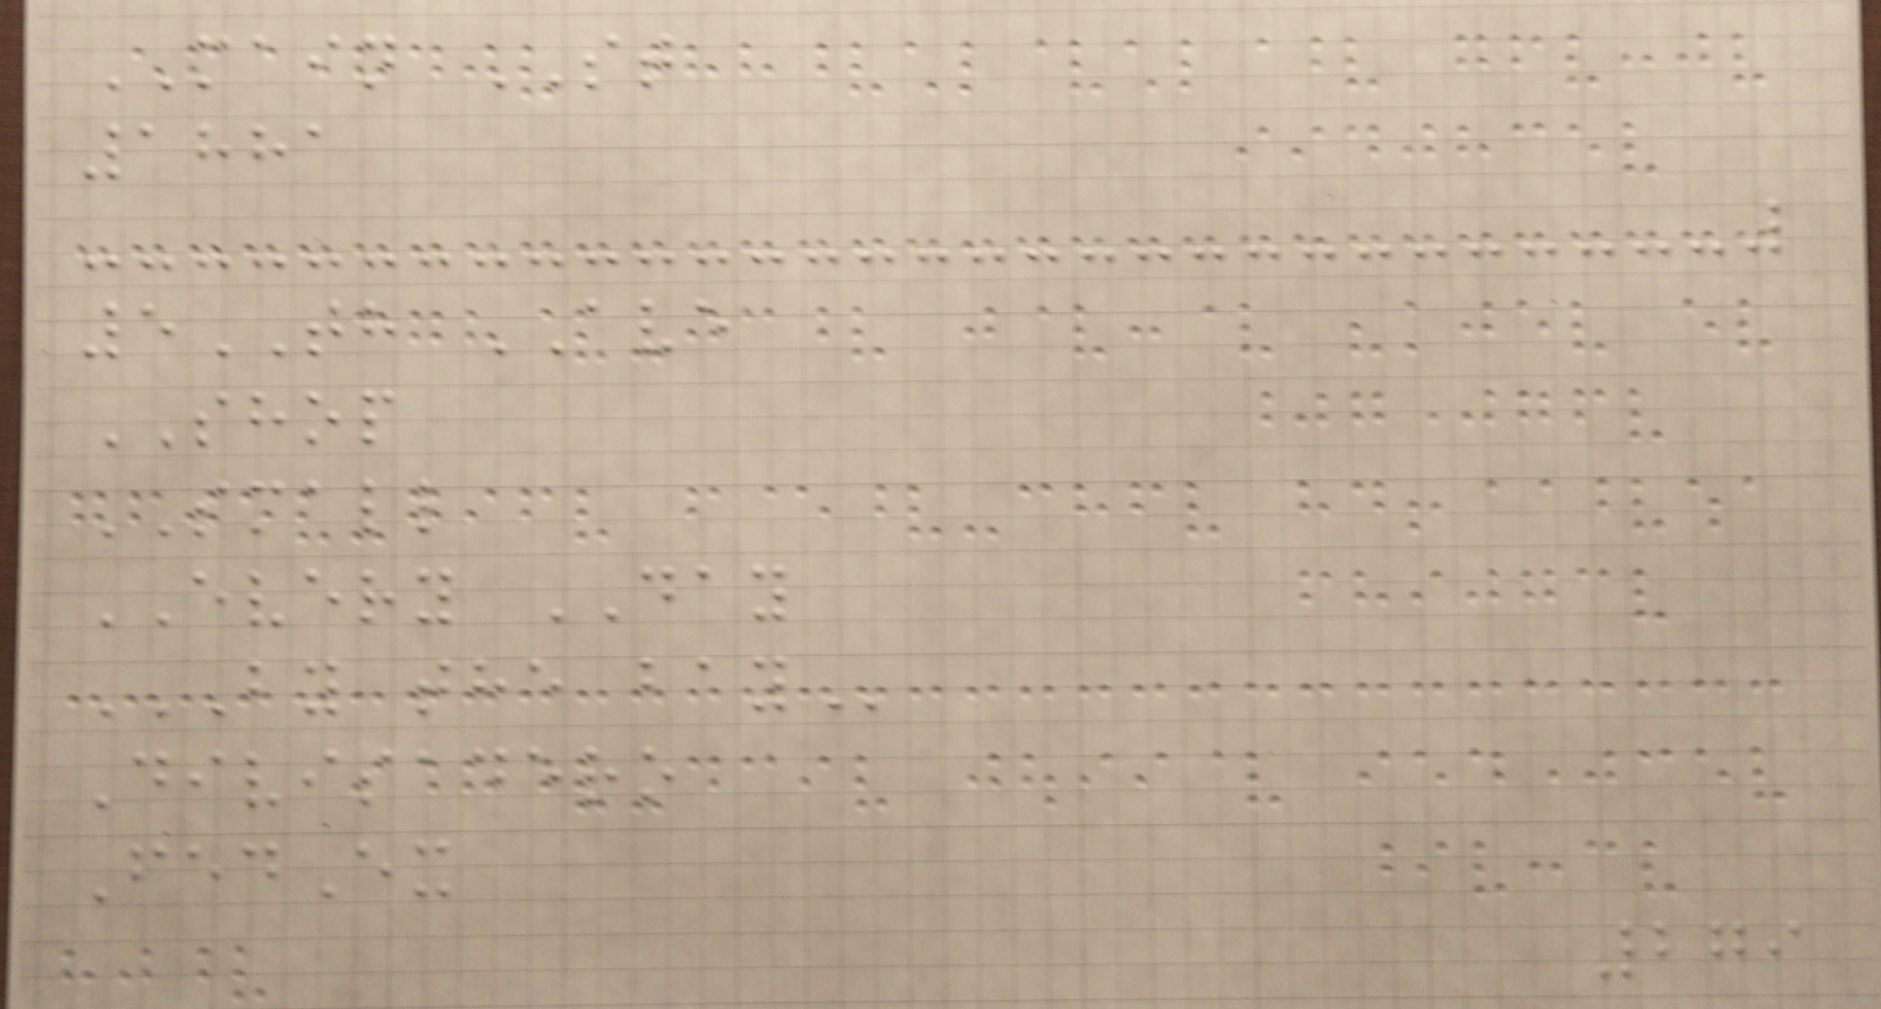MAIN ST
1881
5TH AVE
SHOP
SMALL
EVERY DAY
BY THE BAY
Divisadero
FedEx
279
